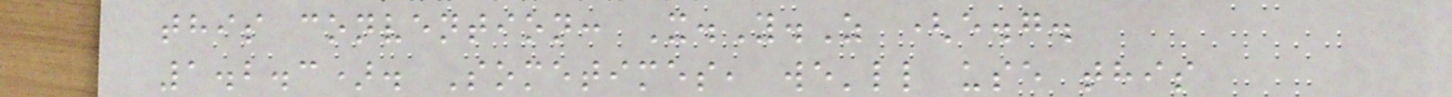this convention: X.Y.Z (e.g.
1.2.3). Sometimes, we'll use this
